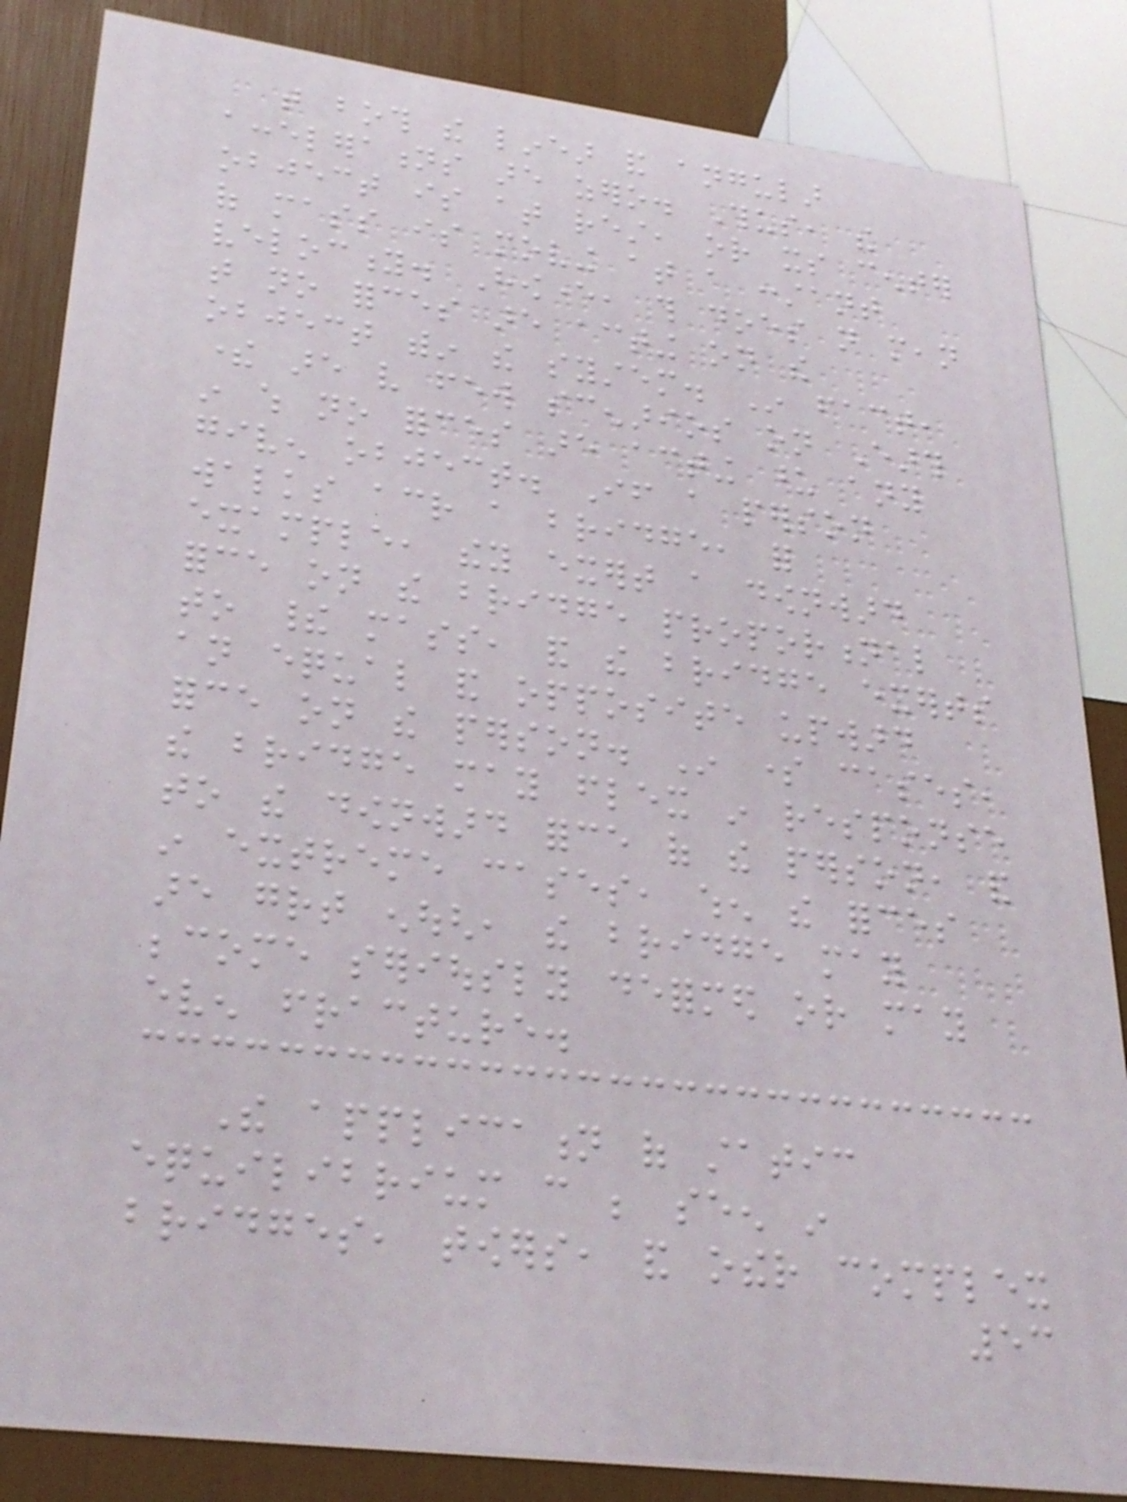that both the linear and angular
accelerations are zero. Thus, the
object is at rest, or its center
of mass is moving at a constant
velocity. However, this does not mean
that no forces are acting on the
object within the system. In fact,
there are very few scenarios on Earth
in which no forces are acting upon any
given object. If a person
walks across a bridge, for
example, they exert a downward
force on the bridge proportional
to their mass, and the bridge exerts
an equal and opposite upward
force on the person. In some cases,
the bridge may flex in response
to the downward force of the person, and
in extreme cases, when the forces
are great enough, the bridge may
become seriously deformed or may
even fracture.
The application of static
equilibrium can be seen in
bridges, towers, and other complex
53
